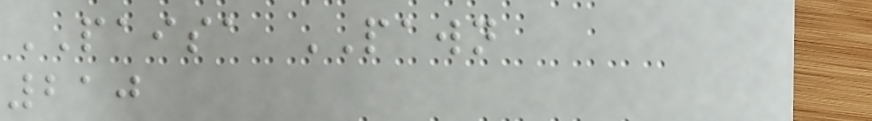PAISA PAWN
210
